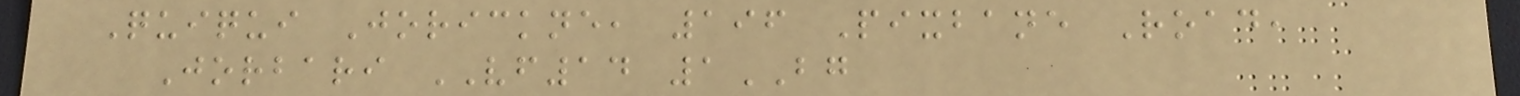Quiqui Jorickne, 196 Pixbane Road,
Jorbari VF14 1BG
